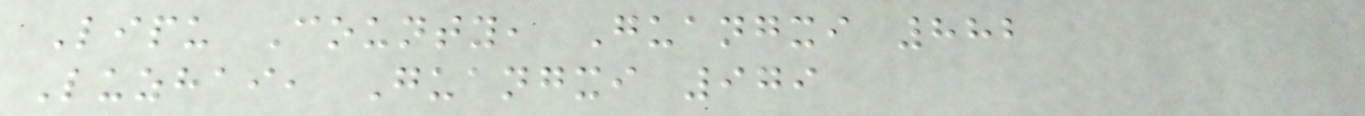Lipu County, Guangxi 882
Luzhai, Guangxi 979
